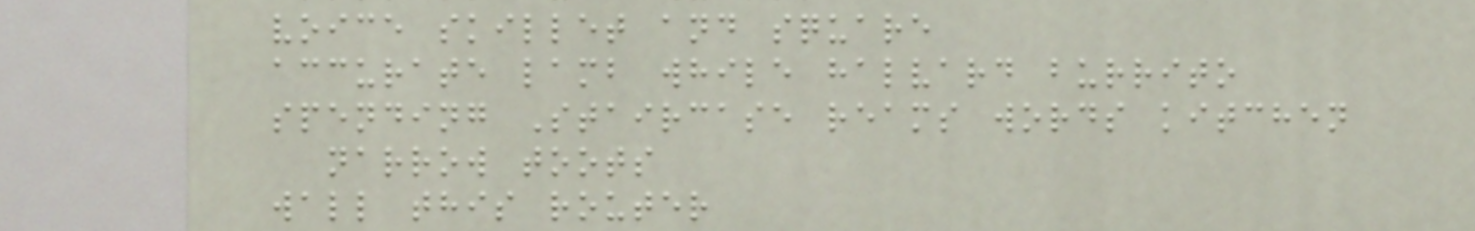voice skillet and square
accurate lamb while halvard burrito
spending Staircase reams words kitchen
narrow toots
wall this router
